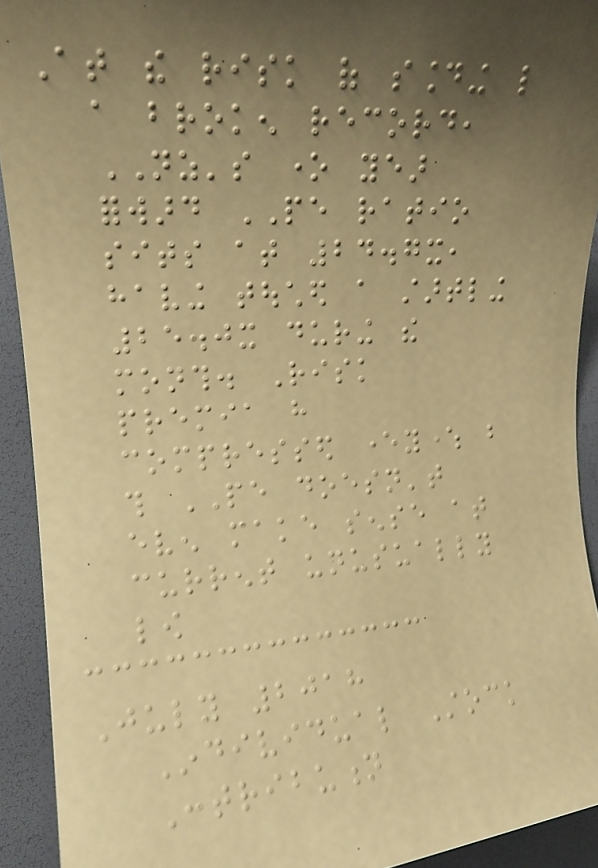At the risk of sounding like
a broken record,
NZ's one year
forward PE ratio
sits at 24.7x,
having touched a startling
25.0x during the
month. Risk
premia have
compressed everywhere but
this PE doesn't
even make sense at
current unusually
low
July 2018
Individual Stock
Contribution
